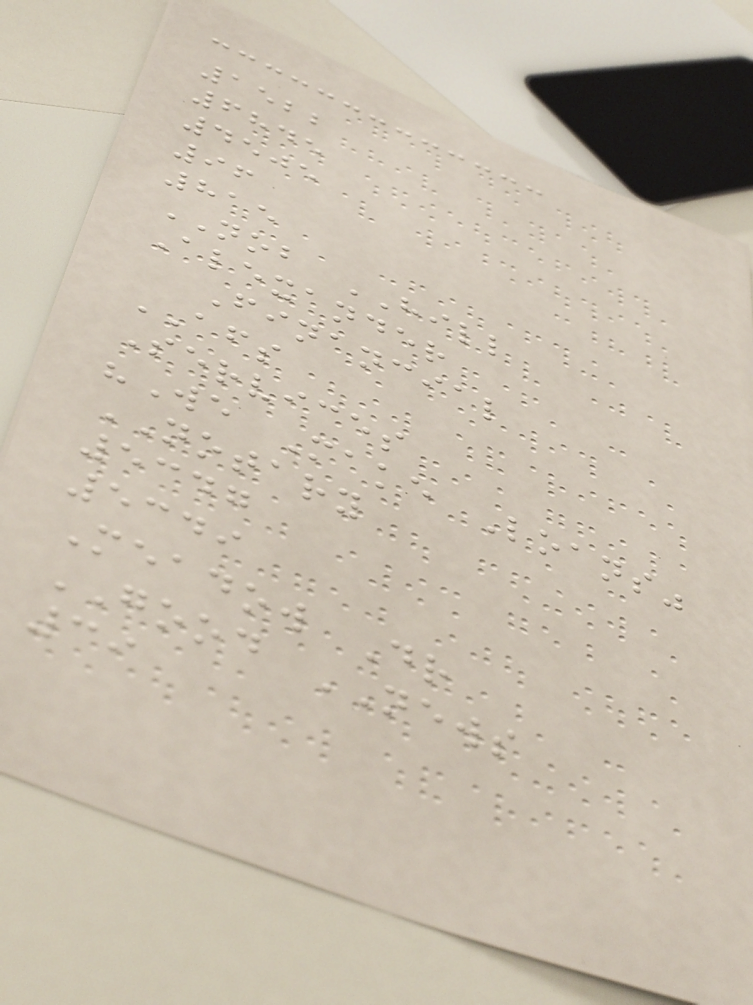1522
6845
4505
96
815
NOB HILL
Alexander
Financial
AFS
Services
"We Make Loans"
NOTARY
5347
5349
Meadow Dr
GOOD NEWS
39
